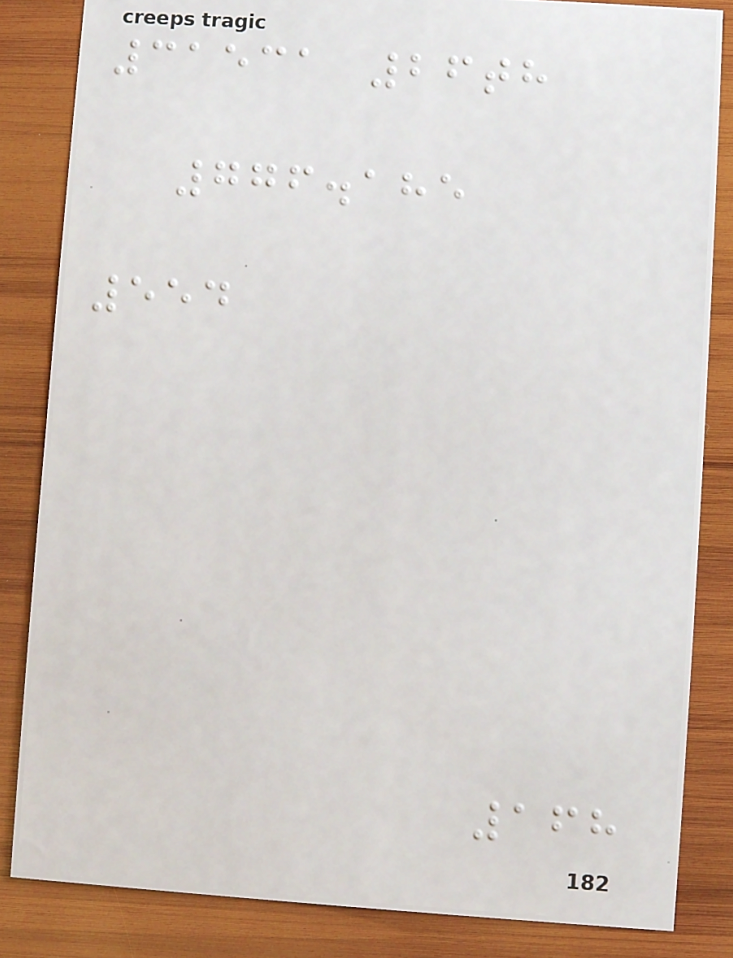31531 26th
776.185
554
168
